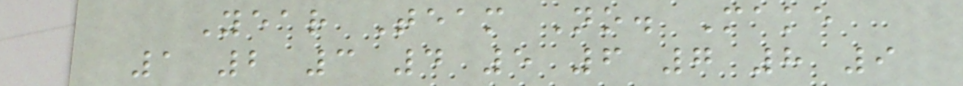Year Team No. Make
1 2 3 4 5 6 7 8 9
